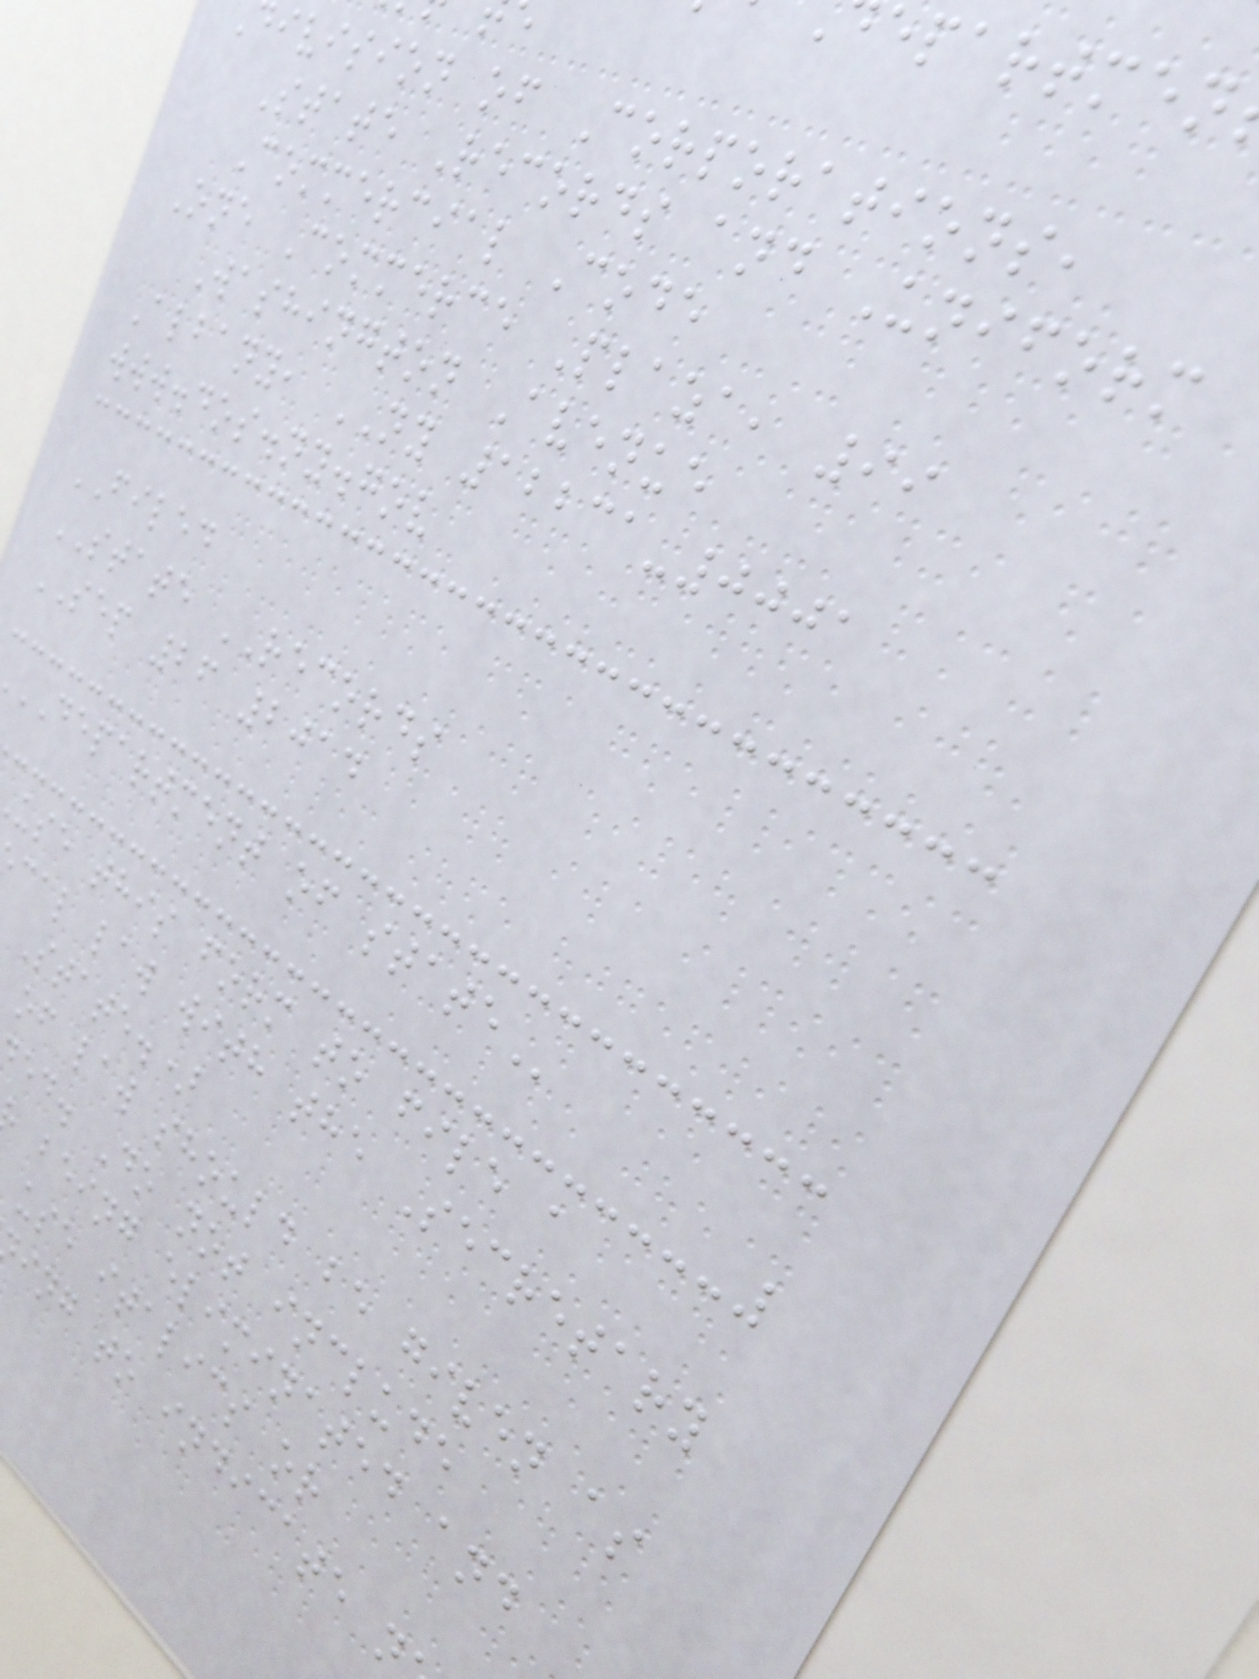division of Corporations,
State Records and Uniform
Commercial Code
One Commerce Plaza, 99
Washington Avenue
Albany, NY 12231-0001
www.dos.ny.gov
FILED
STATE RECORDS
SEP 26 2014
DEPARTMENT of
use this form to file a
cal law with the Secretary
State.)
of law should be given as
ed. Do not include
being eliminated and
use italics or
ing to indicate n
